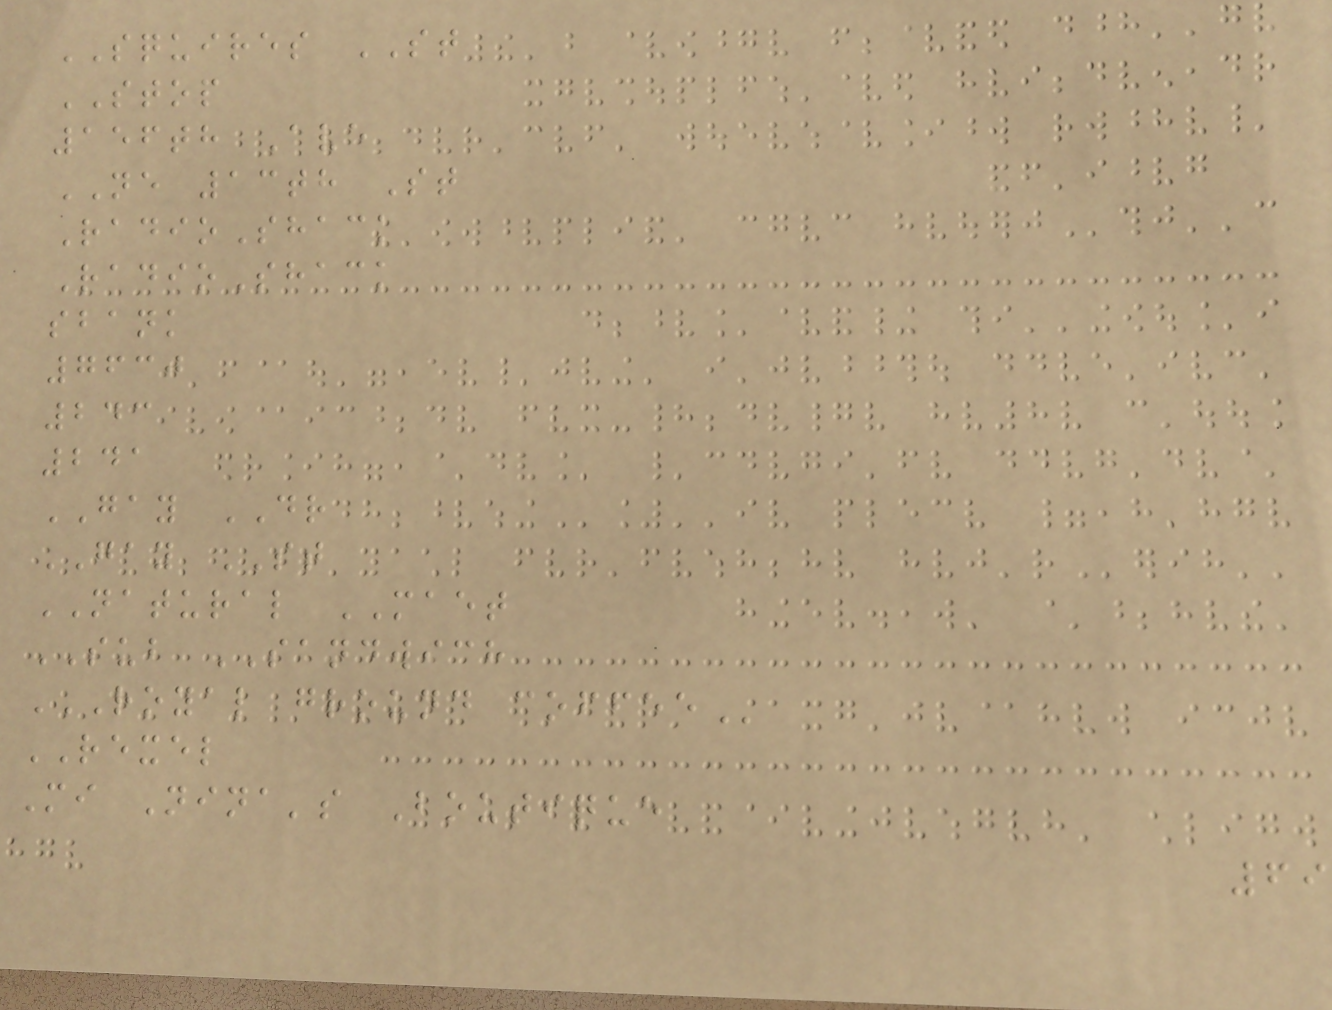SQUIRES ST
STOP
156th Ave
NE 13th St
RadioShack
RadioShack
sbank
7630
243
241
GAY DR
GAY ST
NATURAL MAET
SUB SANDWICH
ROYAL GROUND COFFEE
REXEL
Mi Nina's Boutique
69
